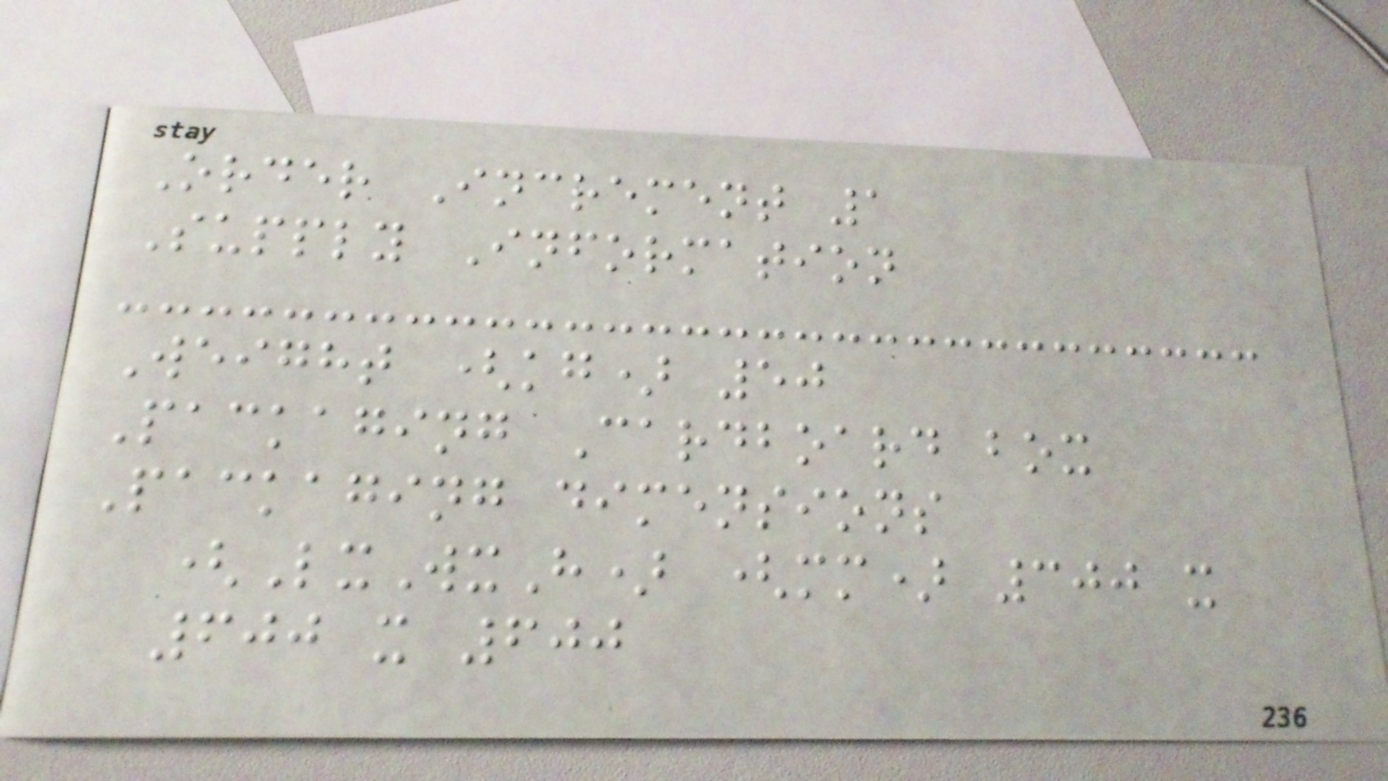Order Increment 1
Supply Information
Weight (kg) 50
Packaging Cardboard box
Packaging dimensions
(LxWxH) (mm) 300 x
600 x 600
